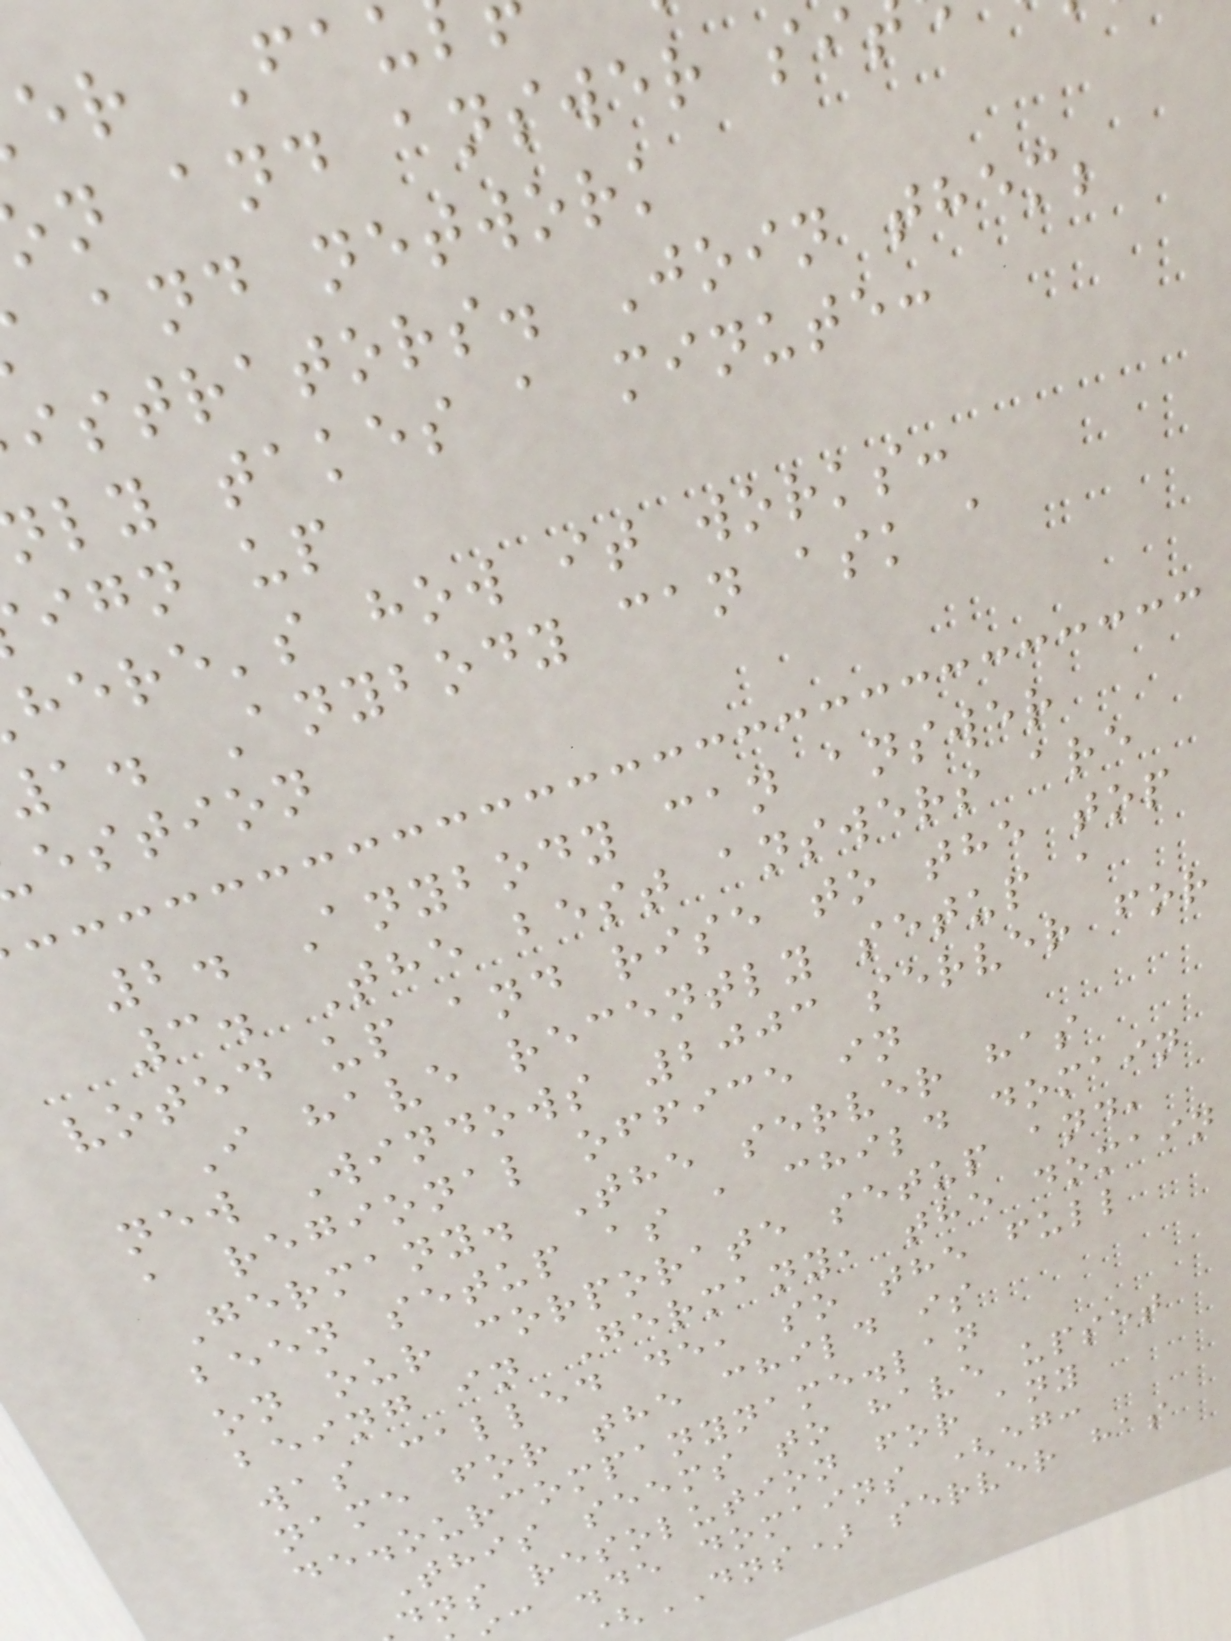er Fau
n and answer si
and network
istrators. Join them;
ly takes a minute:
ign up
here's how it works:
a. Anybody can ask a
estion
2. Anybody can answer
3. The best answers are
voted up and rise to the top
I have recently setup a
new Windows 2003 server for
a regional office in
Germany. The server has
been setup as a child domain
on our corporate setup and,
being in Germany, the domain
was called de, so the full
name for the child is
de.ourcompanyname.lan
This seems to have upset
dns resolution for any
c .de domains (eg:
DNS) server has
